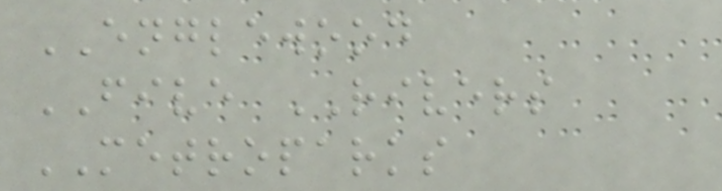ENGLEWOOD
FIVE RIVERS
METROPARKS
